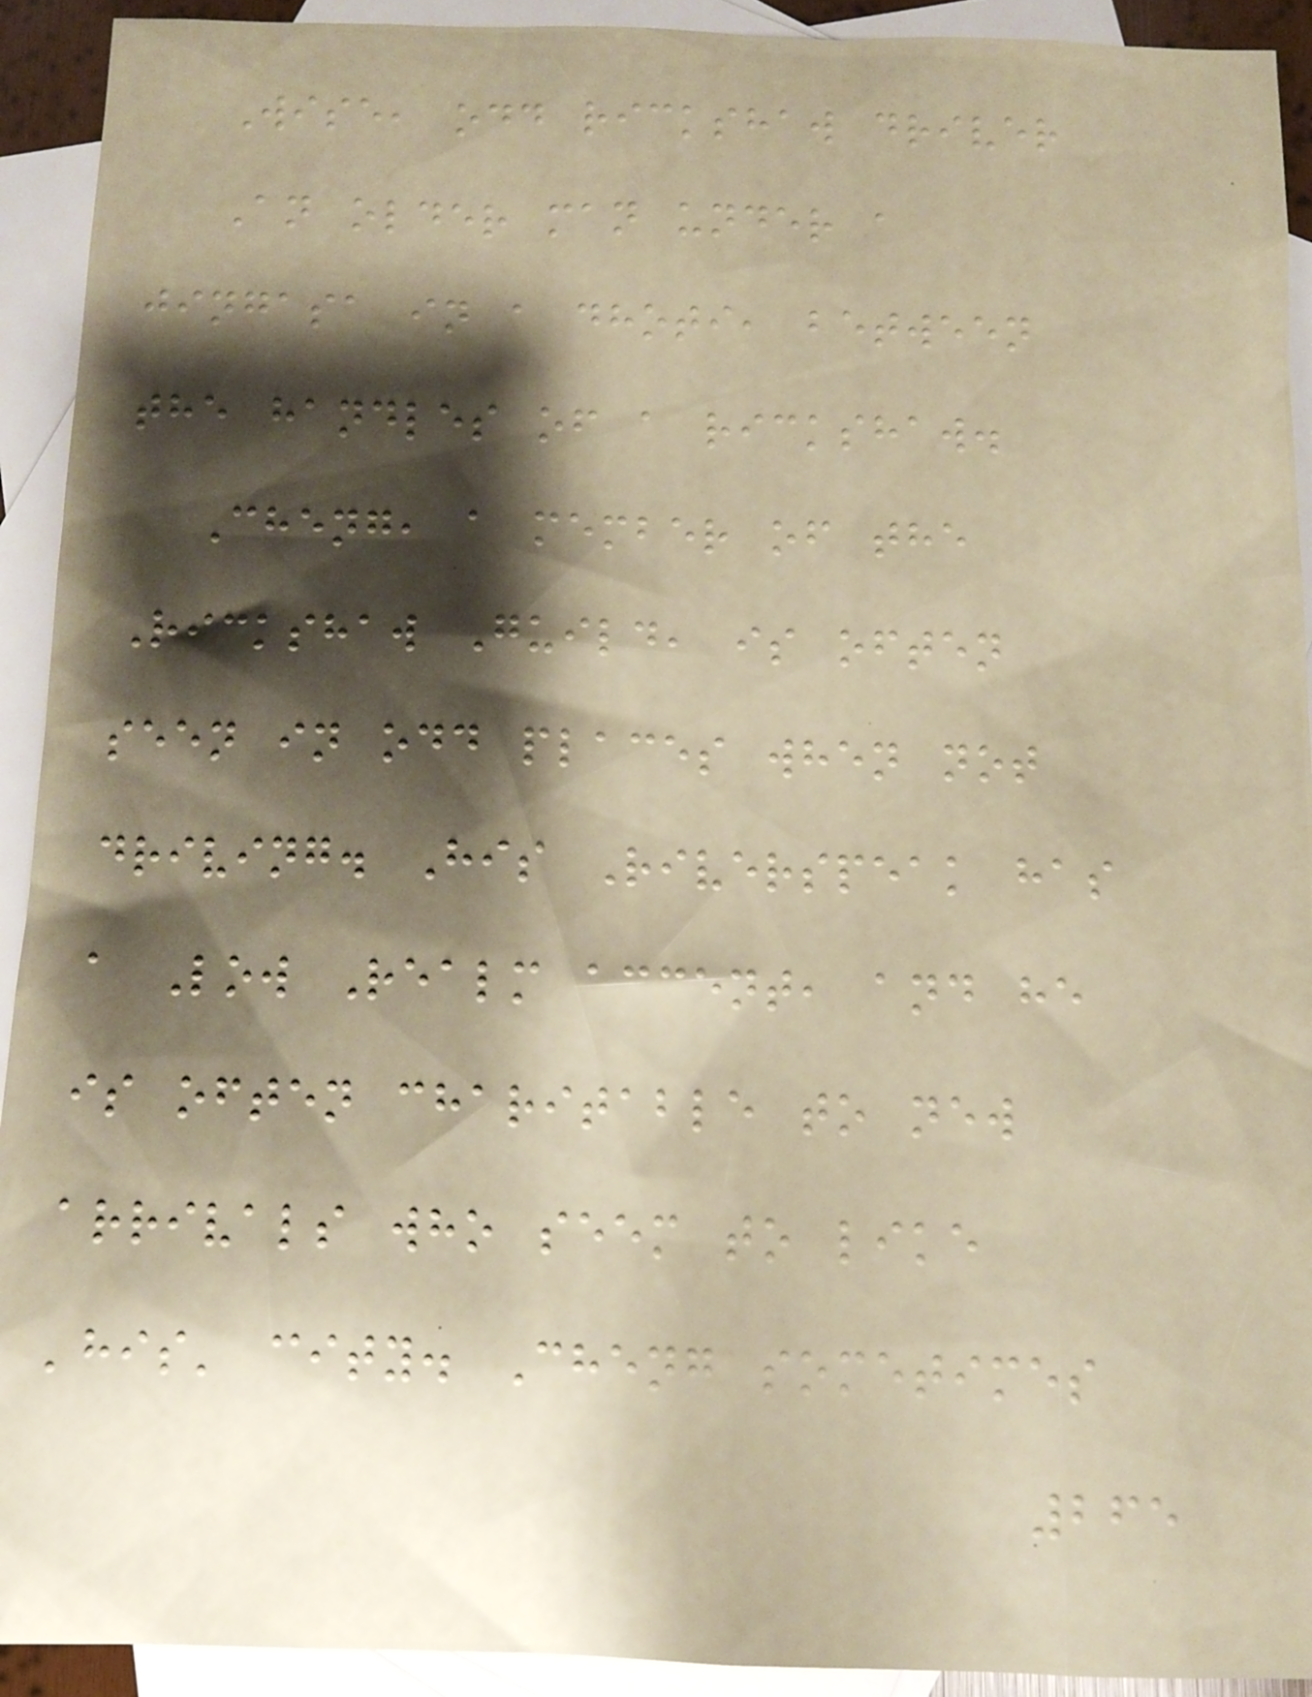Wise, odd rickshaw driver
An older man under a
jingasa in a dhoti, between
the handles of a rickshaw.
Cheng, a member of the
Rickshaw Guild, is often
seen in odd places when not
driving. His Riverspeak has
a Low Realm accent, and he
is often charitable to new
arrivals who seem to like
'his' city. Cheng sometimes
265
